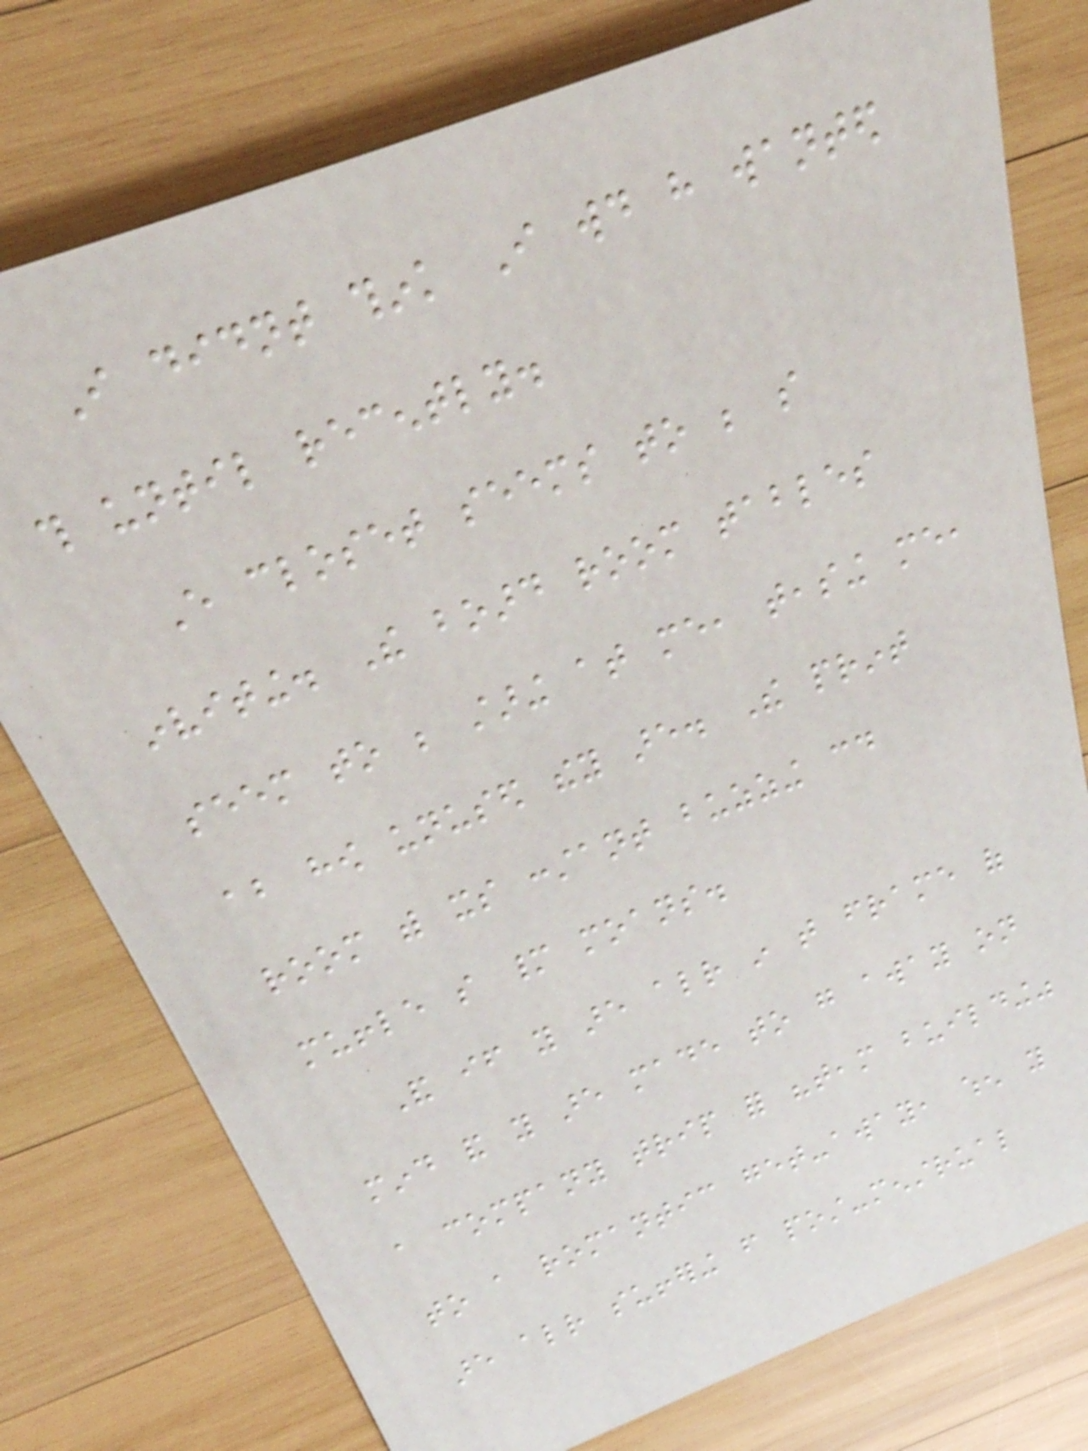I didnt think I would have wanted
this until recently.
Every closet seems to be so
inviting. The board room tables
seem to be staring at me, teasing me,
about how unused they are. The print
room with its constant buzzing could
muffle so many moans.
And if you are already in that frame of
mind and you are made to go away on
a company trip for "team building"
to a romantic get-away, when you
are already suffering from post-menstrual
